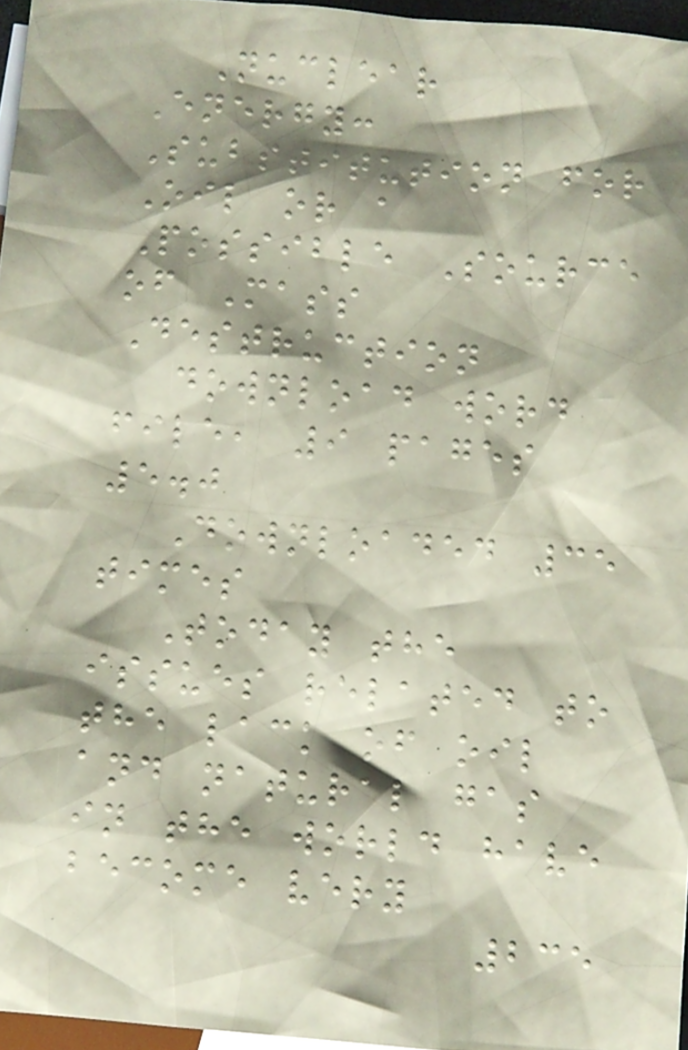Nuclear
Energy:
Substitution for
Oil or a
Possible Source
of Mass
Destruction
download word
file, 9 pages
5.0
Downloaded 35
times
Today the
issues related to
the lack of oil
and natural gas
in the world have
become very
235
